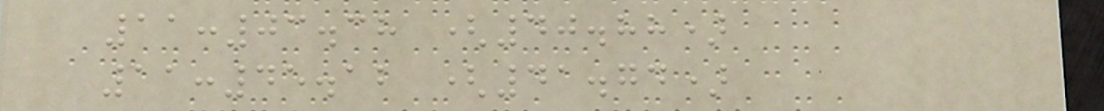11:03.38 (40.88)
11:45.12 (41.74)
